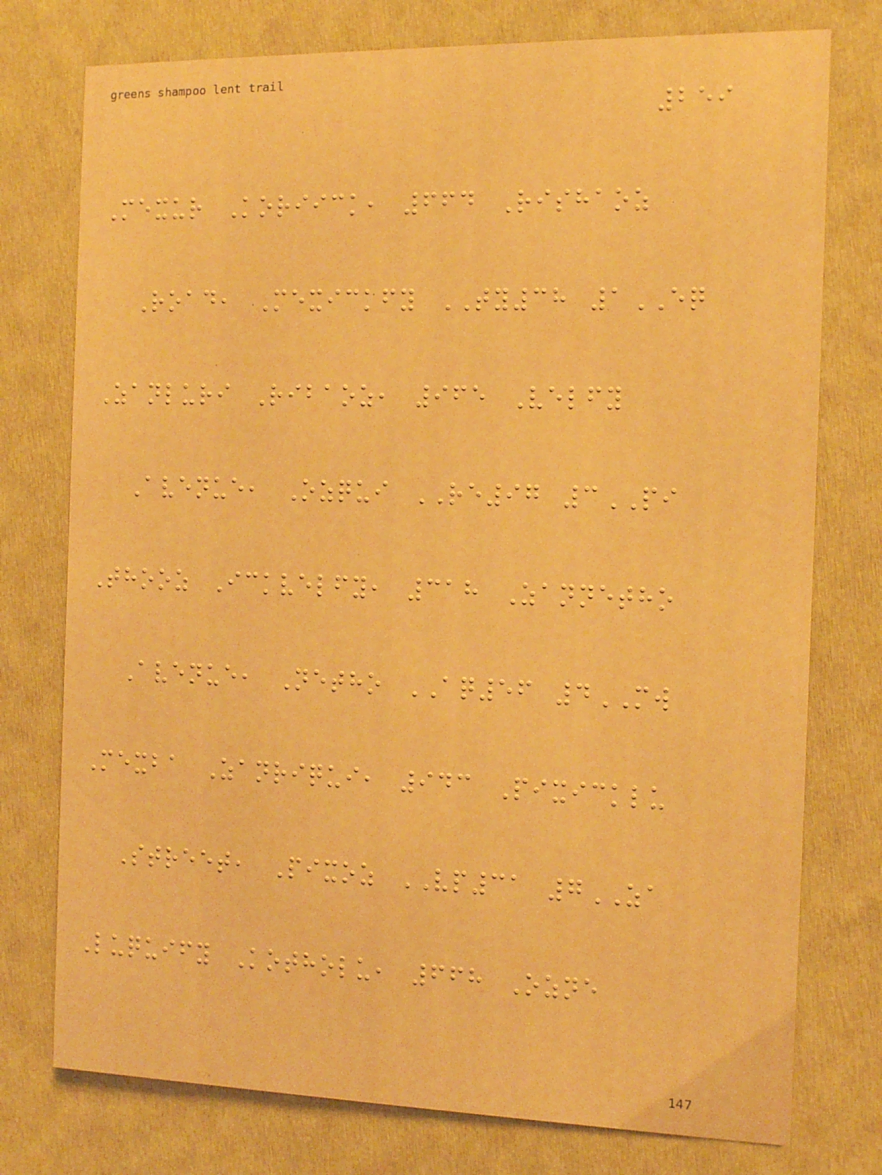259
Mexur Koriick, 664 Rishaoz
Road, Mexickfy TY38 1EQ
Zanluri Ribaoz, 965 Velfy
Avenue, Ozqui RE97 3PI
Thooz Ickvelfy, 318 Zannetho
Avenue, Netho AQ56 4MW
Mexba Zanriqui, 943 Pixicklu
Street, Pixoz VP31 7ZA
Luquify Kotholu, 668 Ozne
